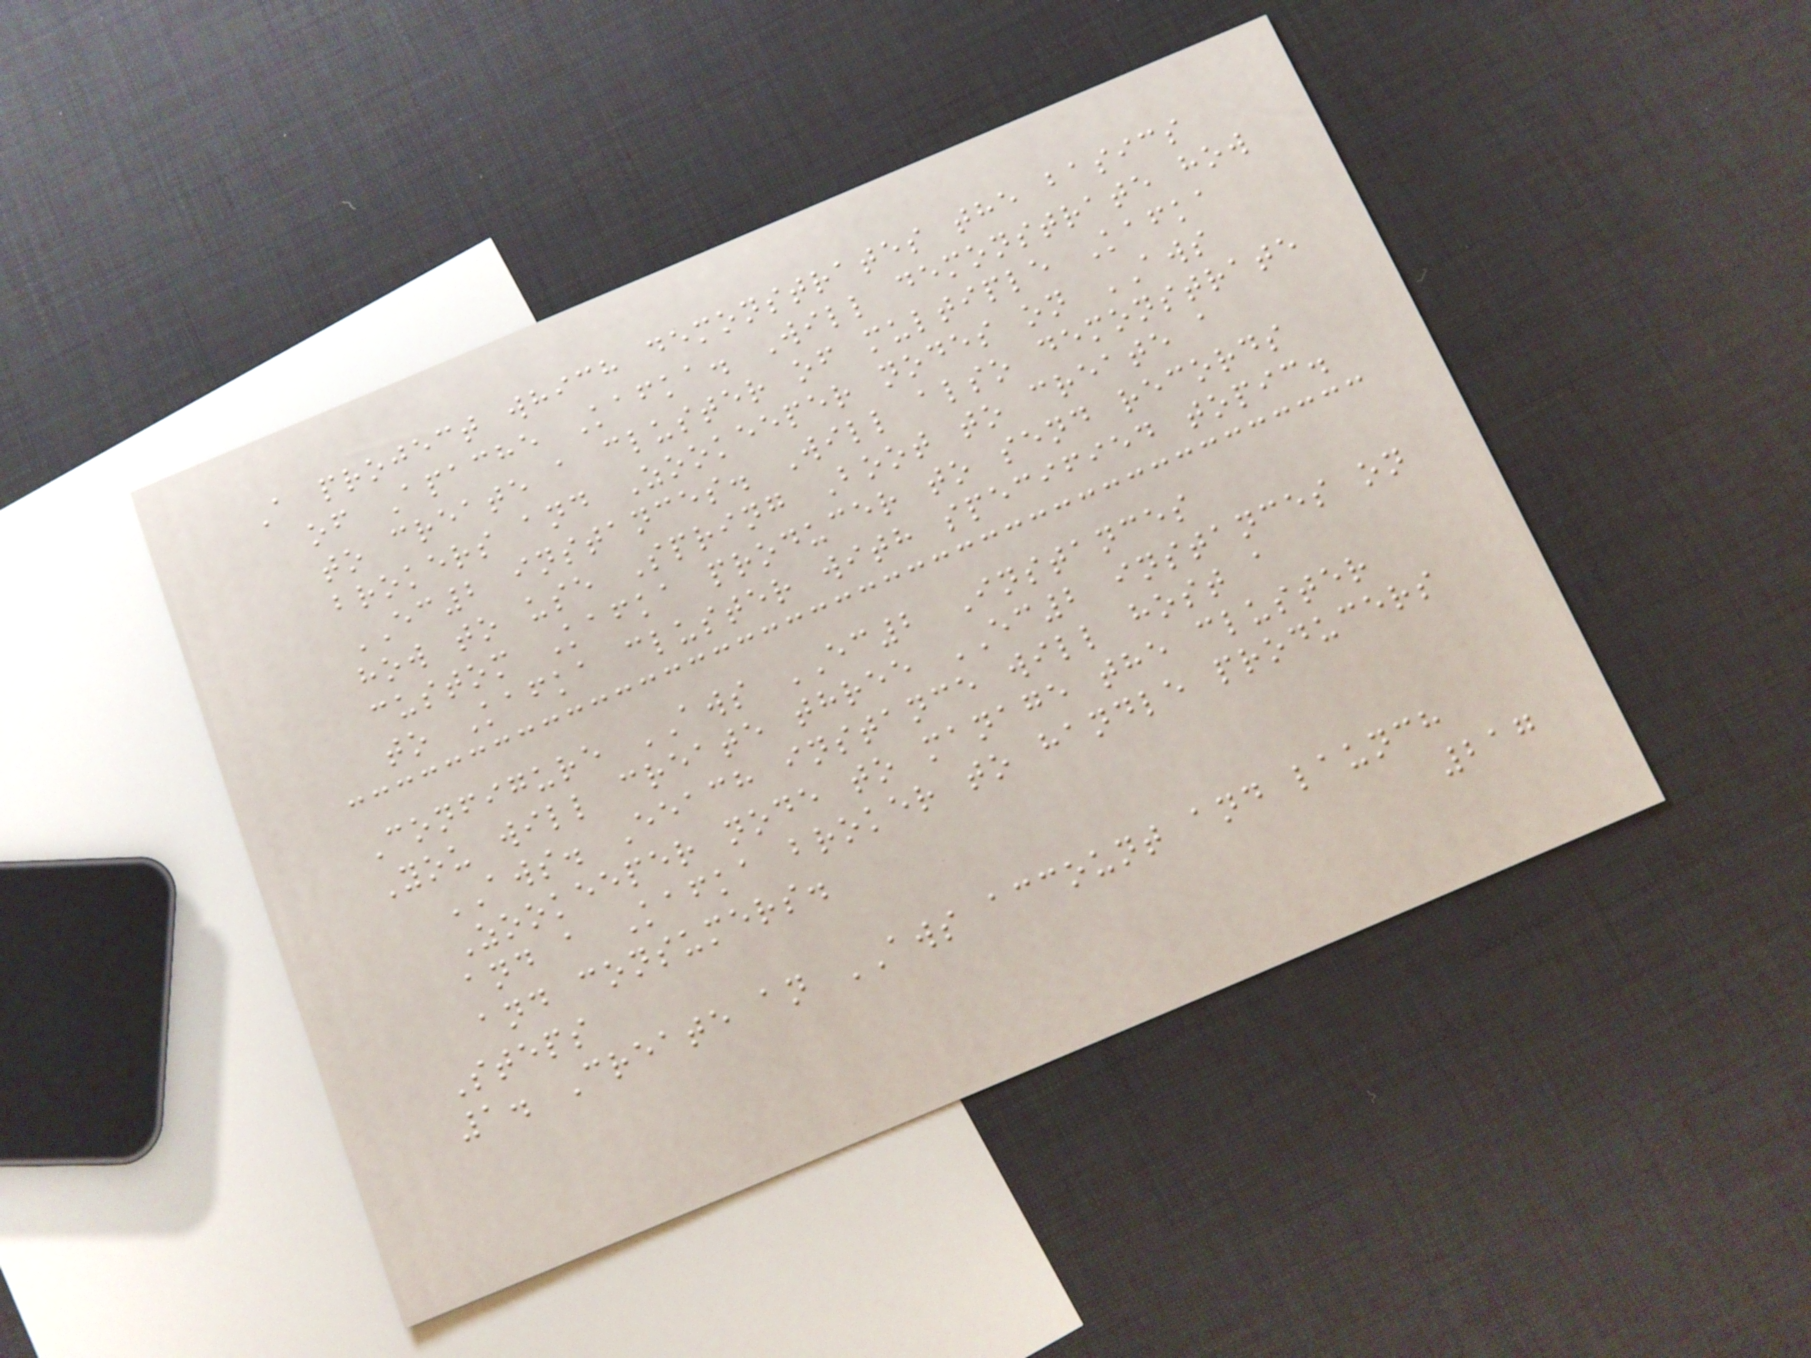A project which demonstrates the basics
of Apache Kafka. Will demonstrate how
to create a cluster of multiple Kafka
brokers and Zookeeper nodes on AWS
EC2 instances. Will also demonstrate
how to use Spring Boot to create a
custom Kafka producer to send records
to Kafka cluster with specified topic.
Configure AWS EC2 Instances
You will create three EC2 instances on
AWS. Eeach instance will host a
Zookeeper node to manage the cluster
and a Kafka broker to handle producers
and consumers.
Steps
1. Create an AWS account and launch
217
